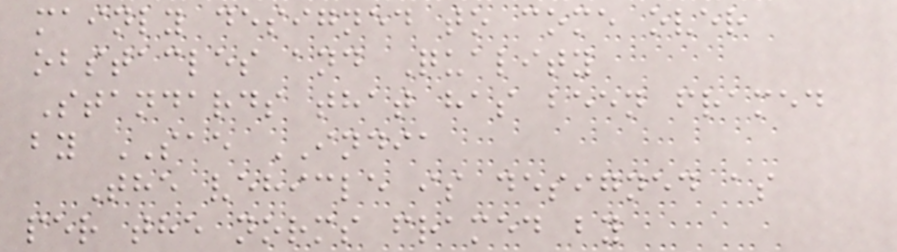mainly designed to come over
obstacles and Quality
Standards that has been framed
by SAE INDIA
The vehicle is designed as
per the norms framed by
